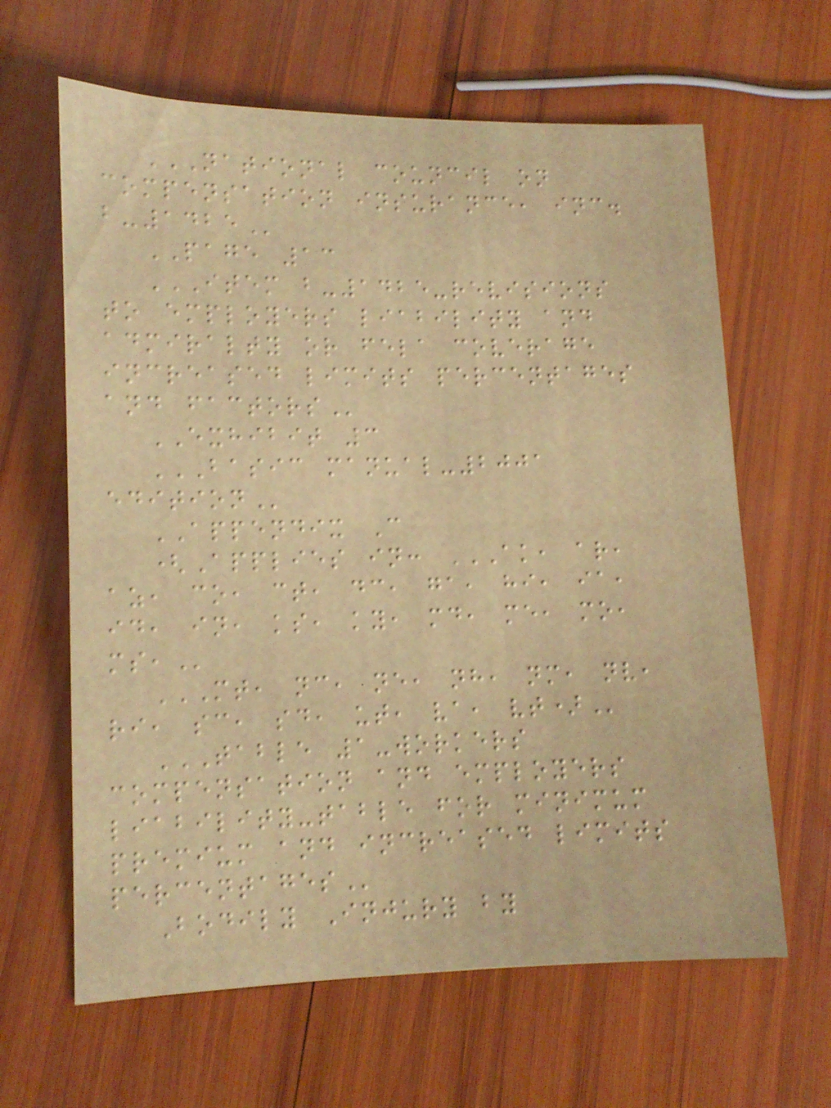NATIONAL COUNCIL ON
COMPENSATION INSURANCE, INC.
B-1425
PAGE 13
ITEM B-1425-REVISIONS
TO EMPLOYERS LIABILITY AND
ADMIRALTY OR FELA COVERAGE
INCREASED LIMITS PERCENTAGES
AND FACTORS
EXHIBIT 3
BASIC MANUAL-2001
EDITION
APPENDIX C
(Applies in: AK, AR,
AZ, CO, CT, DC, GA, HI, IA,
ID, IN, KS, KY, MD, ME, MO,
MS,
MT, NC, NE, NH, NM, NV,
RI, SC, SD, UT, VA, VT)
TABLE 1-WORKERS
COMPENSATION AND EMPLOYERS
LIABILITY-TABLE FOR MINIMUM
PREMIUM AND INCREASED LIMITS
PERCENTAGES
Bodily Injury by
